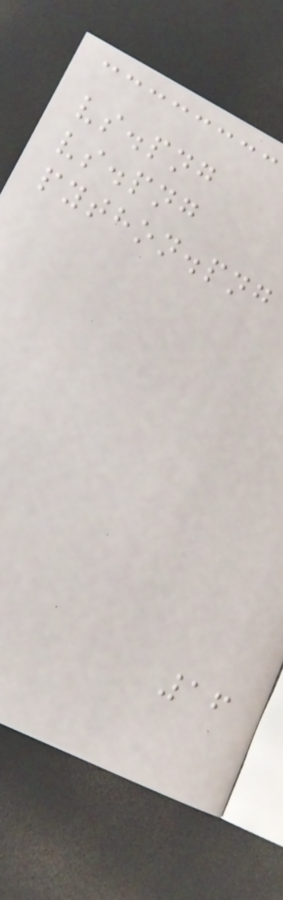vs.png
vs.png
python.png
16
